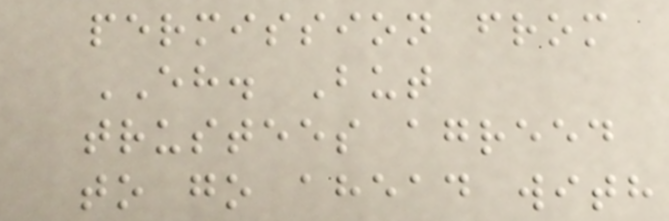permission from
EH. But
trustees agreed
to go ahead with
